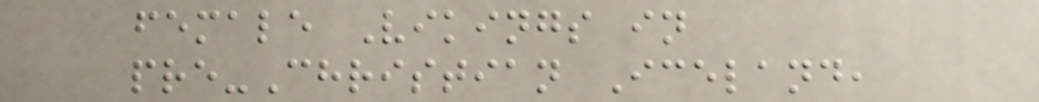female Vikings in
pre-Christian Iceland,
